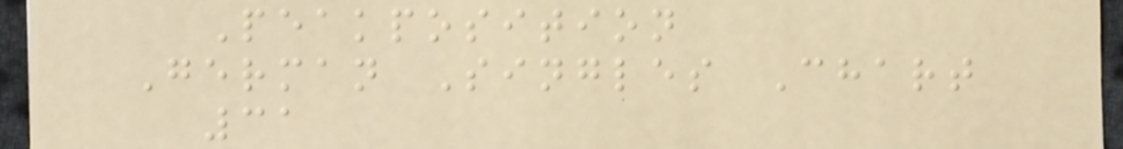Peakposition
German Singles Chart
31
